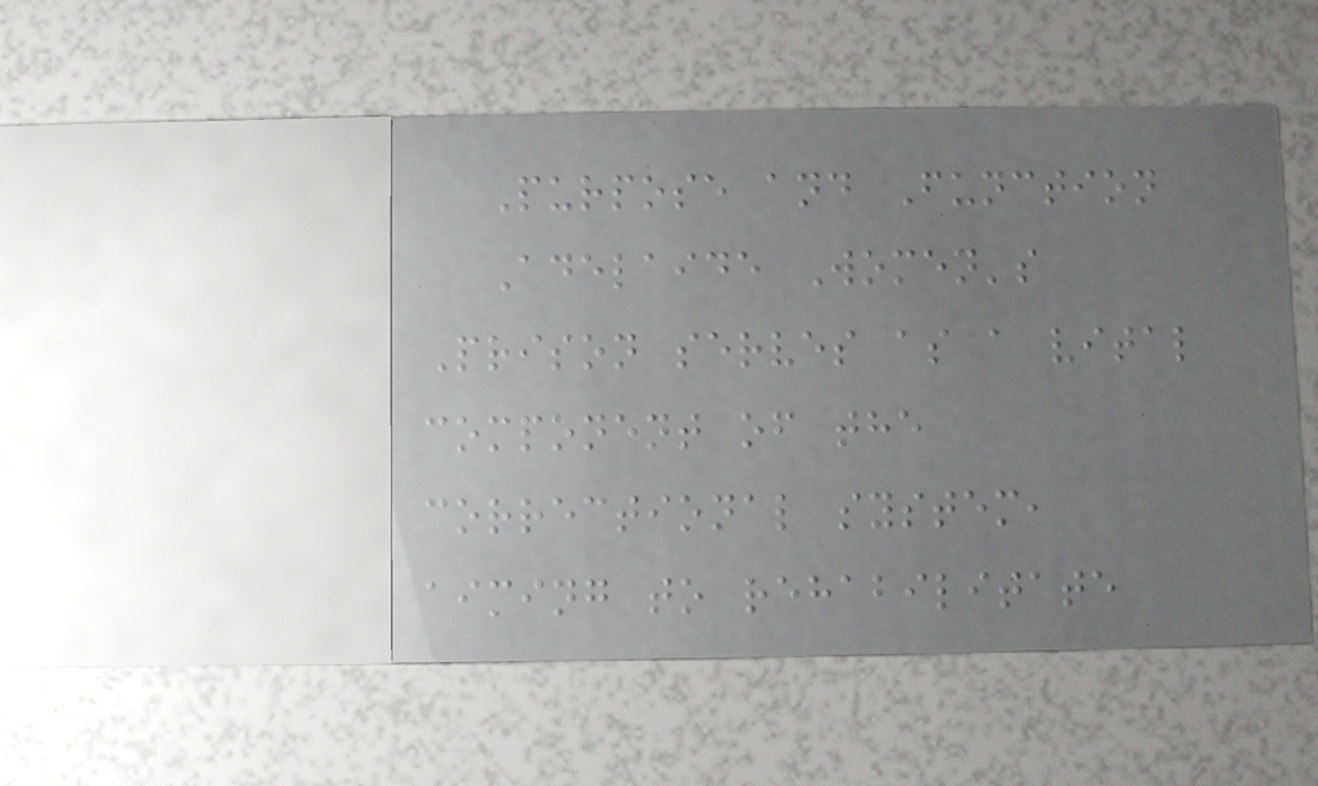Purpose and Function
Adelaide Women's
Prison serves as a vital
component of the
correctional system,
aiming to rehabilitate
